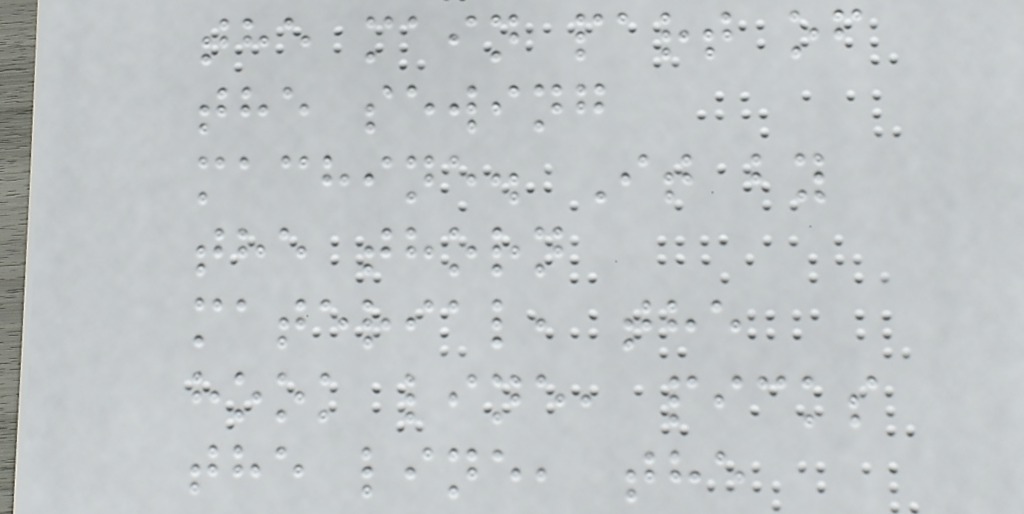the main part of
the sewing
machine. It by
the thorn
material, the
hook line, picks
the line, the
